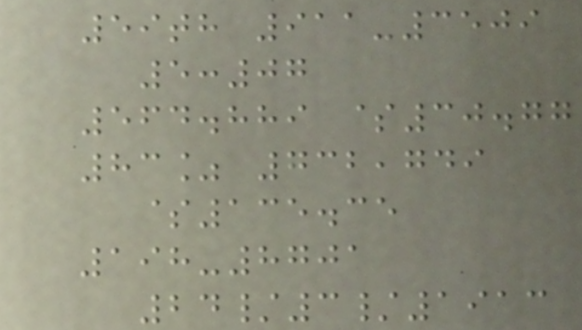59th 911-3509
5:07
564.889 $30.77
83% 732,749
$135.35
198-8701
24/3/1913
